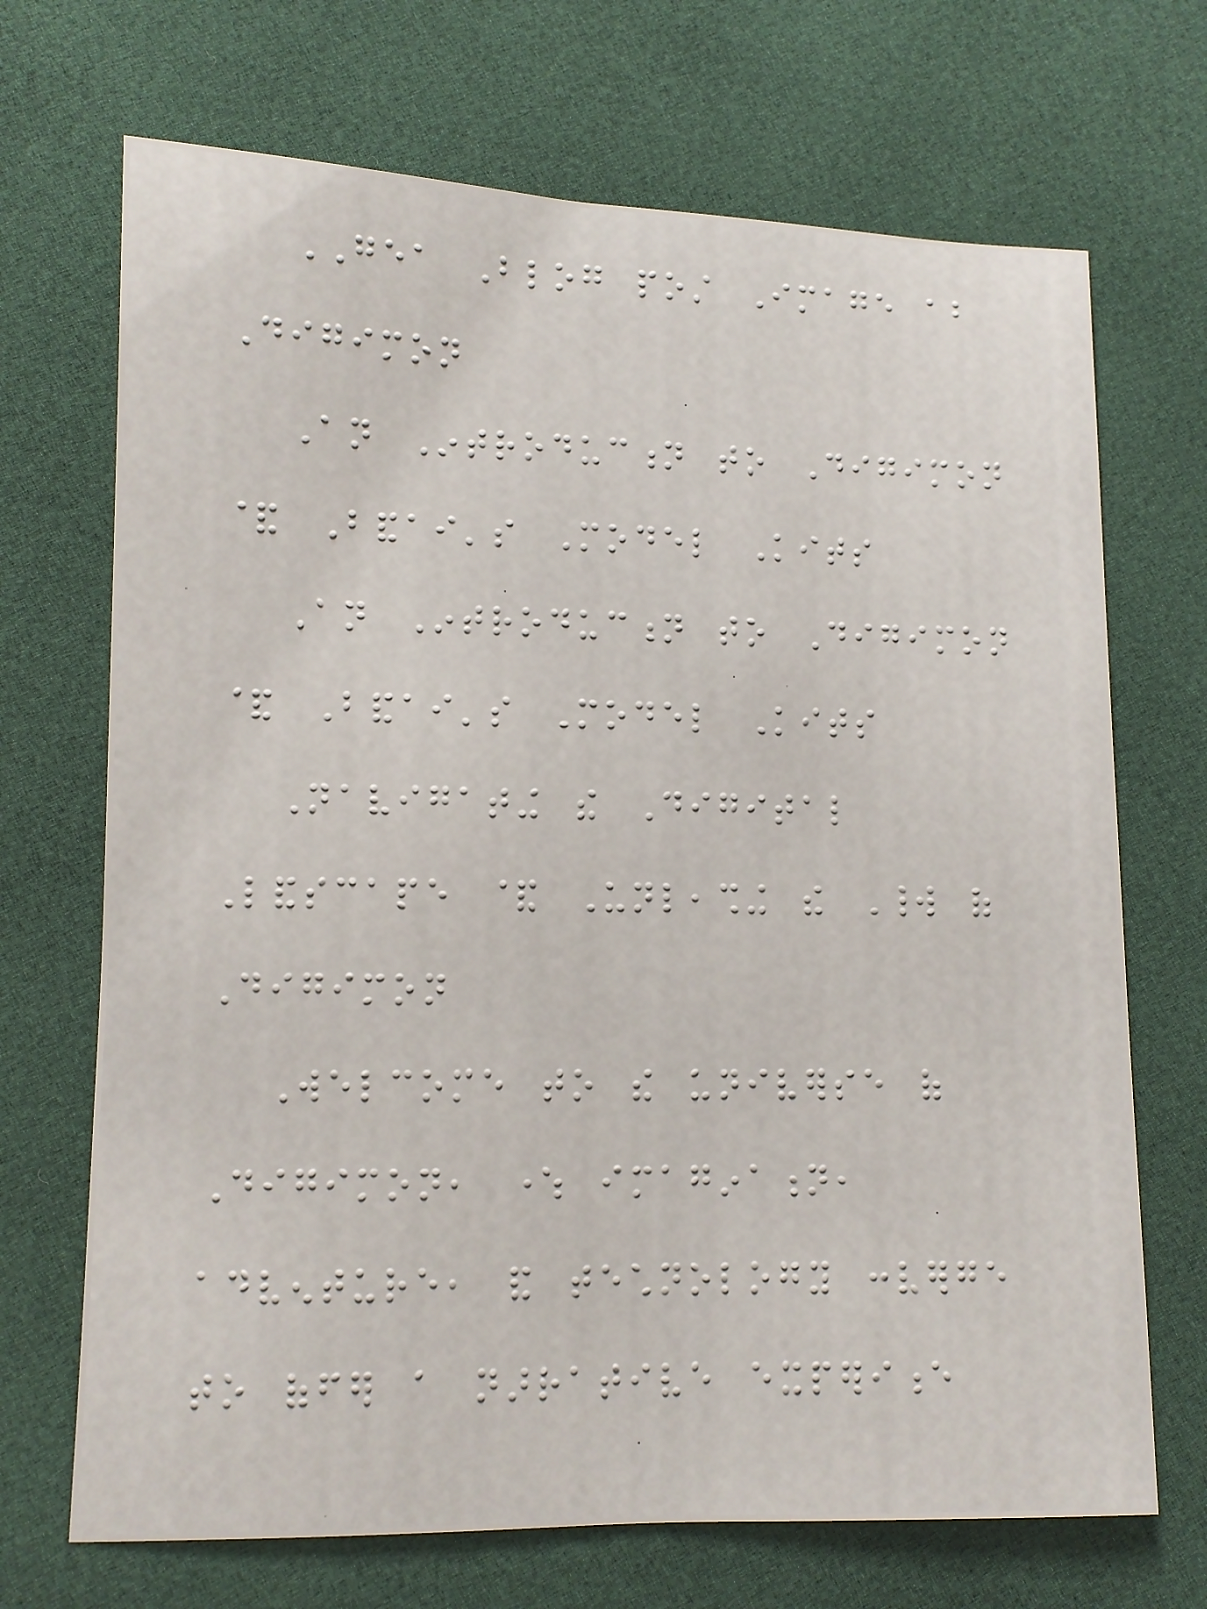GEA Blog post Image about
Digimon
An Introduction to Digimon
& Bandai's Model Kits
An Introduction to Digimon
& Bandai's Model Kits
Navigating the Digital
Landscape & Unleashing the World of
Digimon
Welcome to the universe of
Digimon, where imagination,
adventure, and technology converge
to offer a narrative experience
